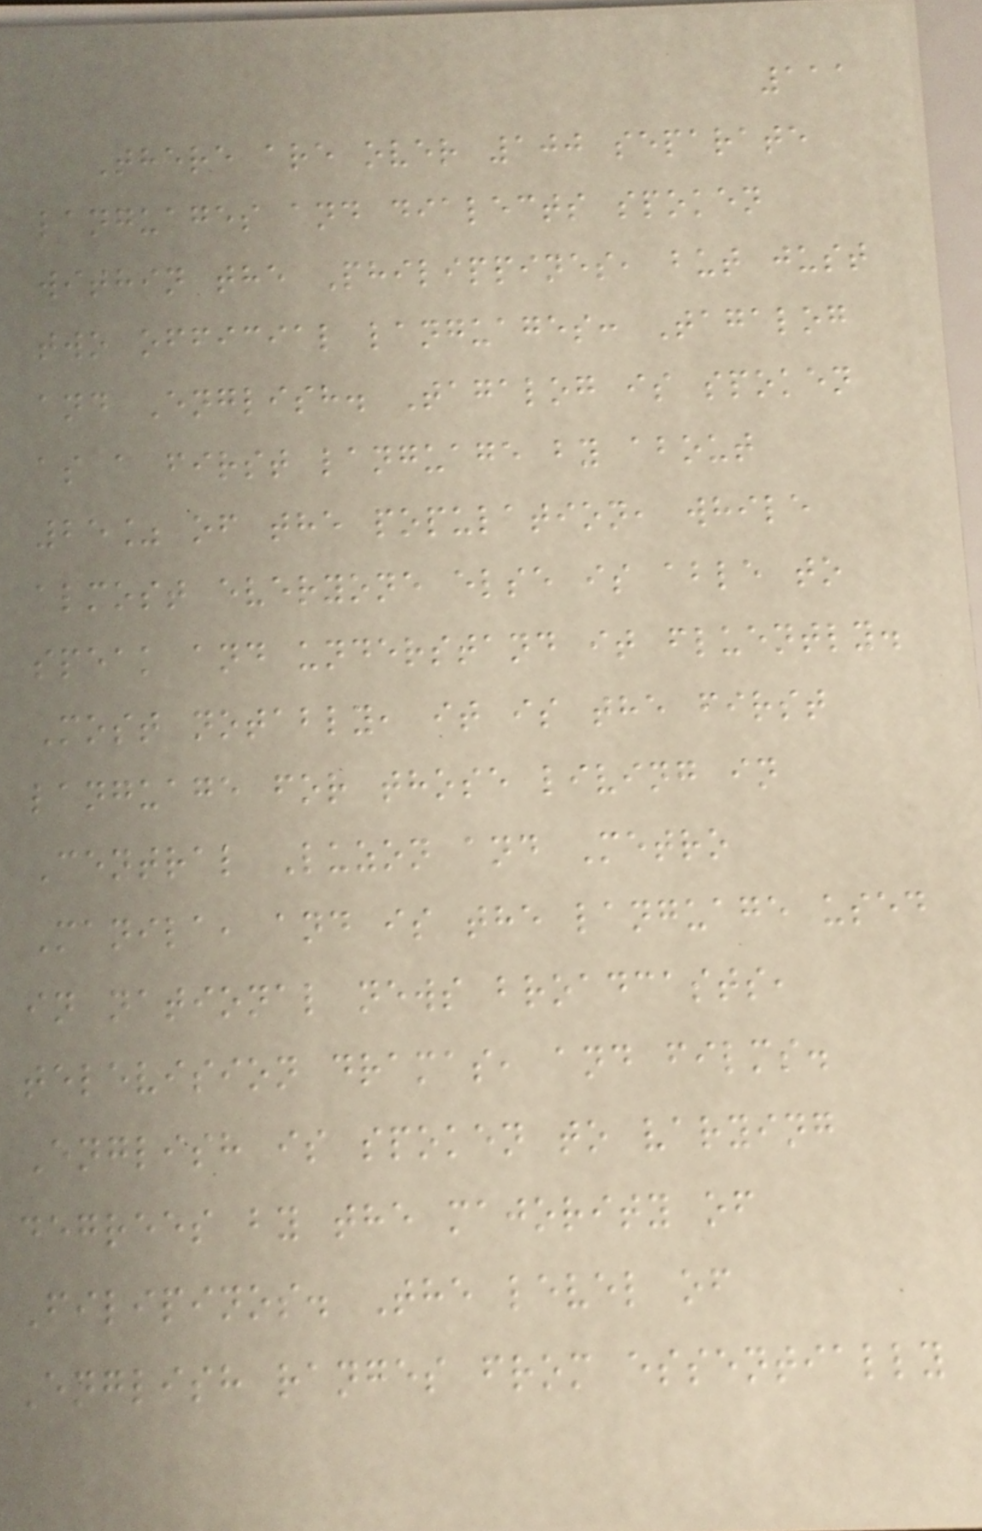111
There are over 100 separate
languages and dialects spoken
within the Philippines, but just
two official languages: Tagalog
and English. Tagalog is spoken
as a first language by about
25% of the population, while
almost everyone else is able to
speak and understand it fluently.
Most notably, it is the first
language for those living in
Central Luzon and Metro
Manila, and is the language used
in national news broadcasts,
television dramas, and films.
English is spoken to varying
degrees by the majority of
Filipinos. The level of
English ranges from essentially
